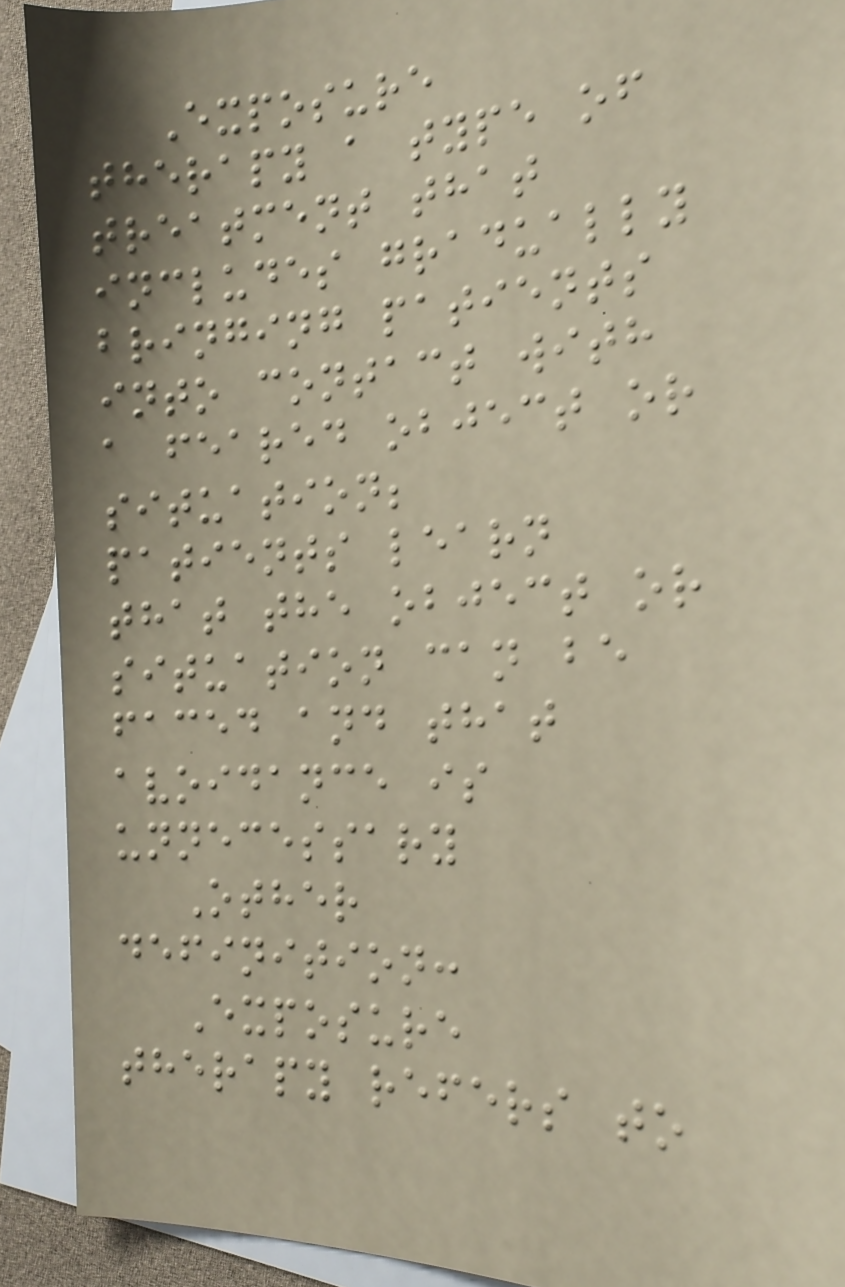Exposure
therapy a type of
treatment that
includes gradually
bringing patients
into contact with
a feared object or
situation;
patients learn
that the object or
situation can be
faced and that
avoidance is
unnecessary
Other
definition:
Exposure
therapy refers to
